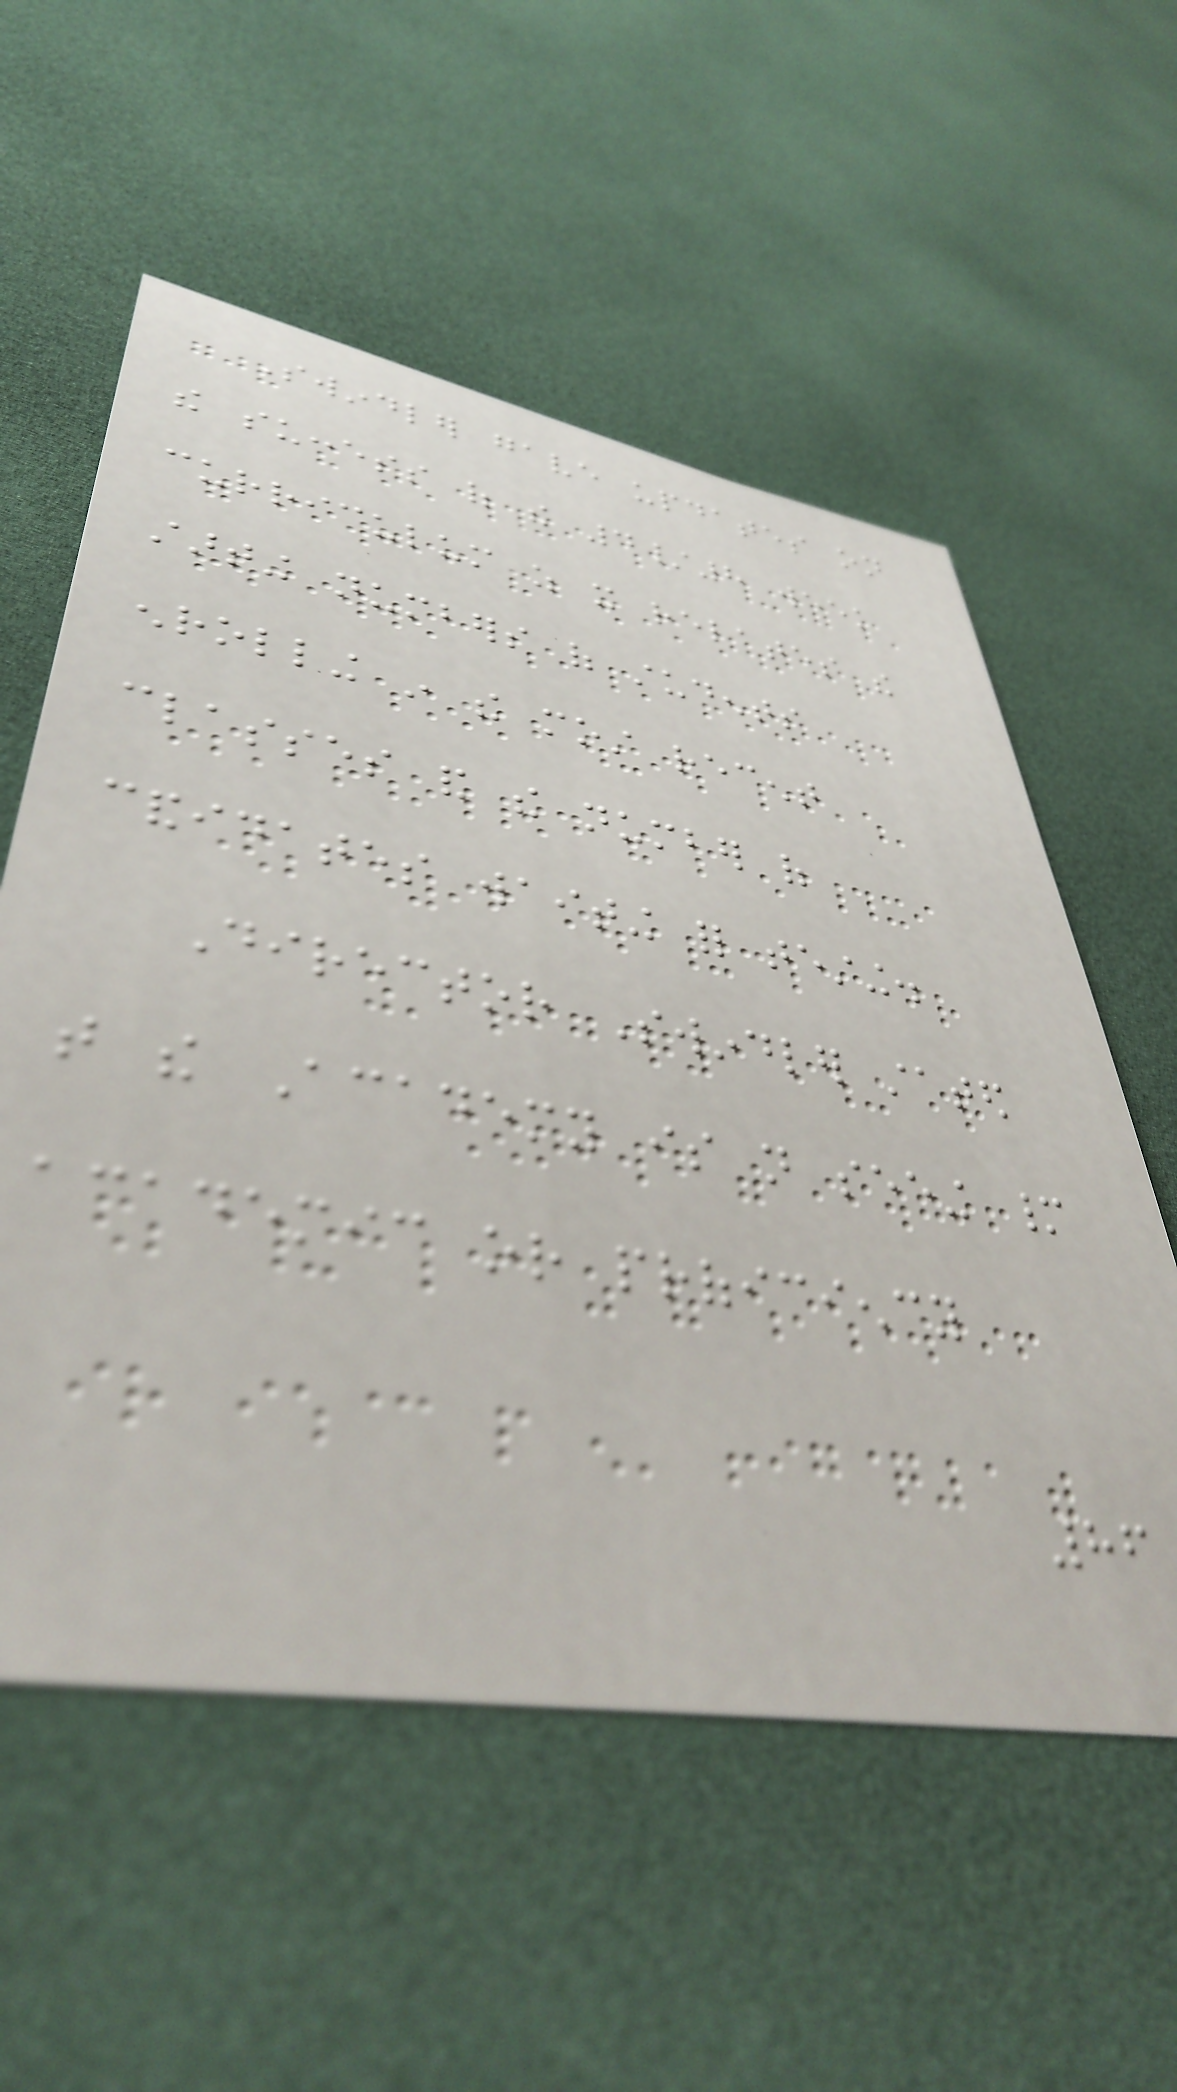Swindler gave updates on
the success of the 4/8 week
curriculum as it relates the
starting numbers of students
enrolling in the most recent
classes and the number of
candidates waiting for testing.
Director Swindler stated
that the Academy is not seeing many
academic or proficiency
86
